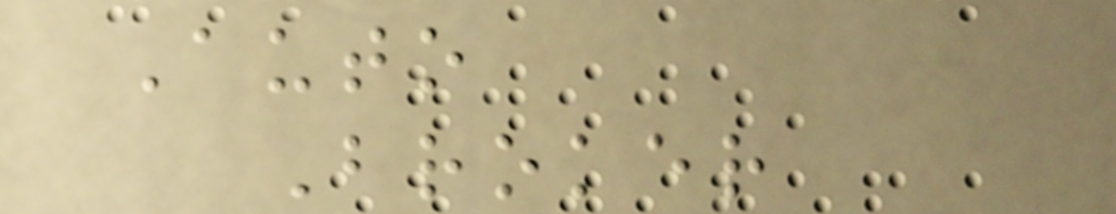Auto
Broker
